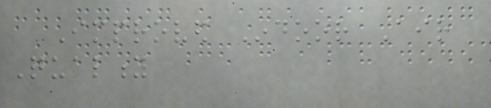Improved Indoor Air
Quality
